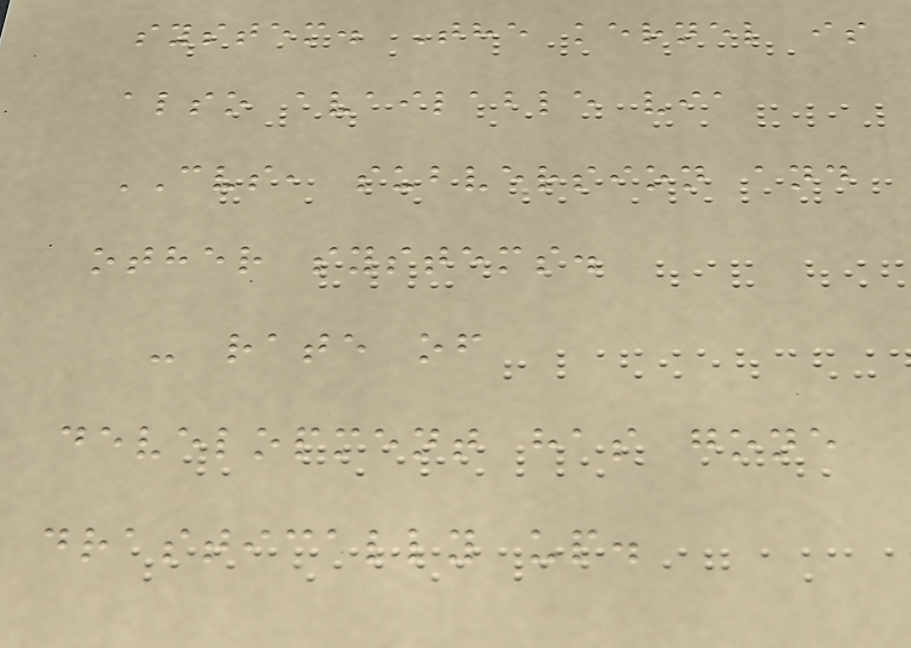system. The kernel is
also available via
CVS, subversion and
other systems.
- rate of
development has gone
drastically up.
